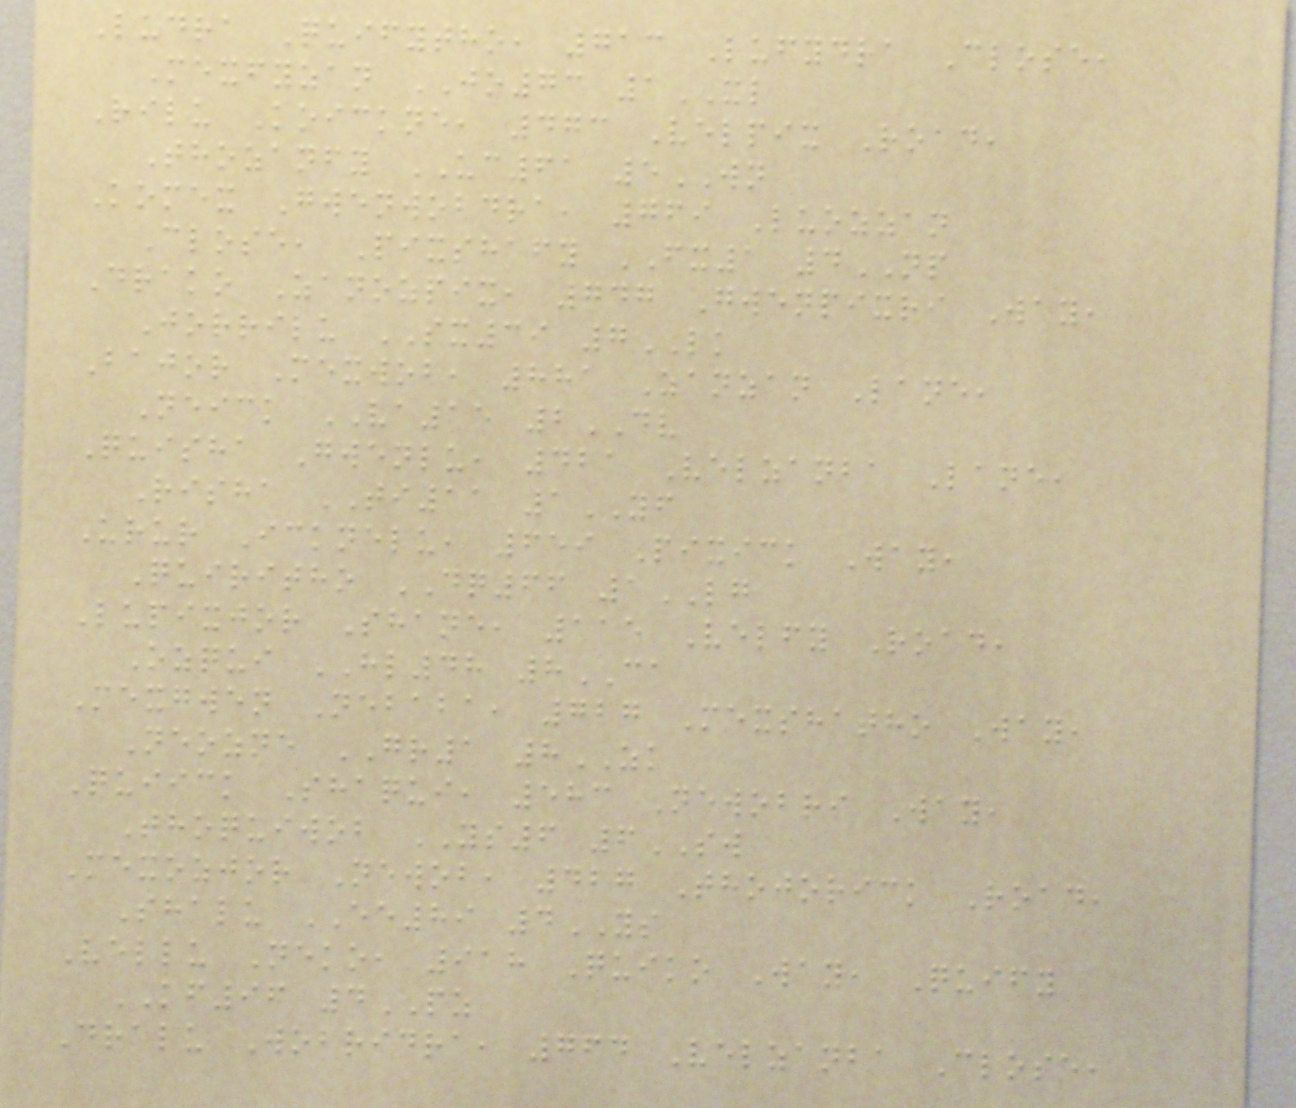Ludra Quifytho, 713 Lufydra Close,
Mexfyzan JO73 1XL
Rilu Koickne, 473 Velpix Road,
Thozanfy UC61 5WN
Komex Gwenwobdra, 769 Luozzan
Close, Pixshafy FX1 4NP
Drako Zanozpix, 747 Gwenpixri Way,
Jorrilu SX39 7LK
Bajor Mexwob, 881 Zanzan Lane,
Neick VA15 2DV
Quisha Gwenlu, 421 Velzanba Lane,
Risha TI11 1YF
Urur Icknelu, 659 Pixick Way,
Quiritho DQ66 1LG
Lupixjor Shane, 115 Velfy Road,
Ozqui HL48 8CA
Mexgwen Nebaba, 727 Mexshatho Way,
Neozne GR1 8ZK
Quiick Shaqui, 583 Newobri Way,
Thoquiwob YS6 6SW
Mexozjor Newob, 427 Thojorick Road,
Shalu EE89 4YS
Vellu Neko, 918 Quiko Way, Quify
KF96 4PZ
Dralu Wobridra, 764 Velzanba Close,
